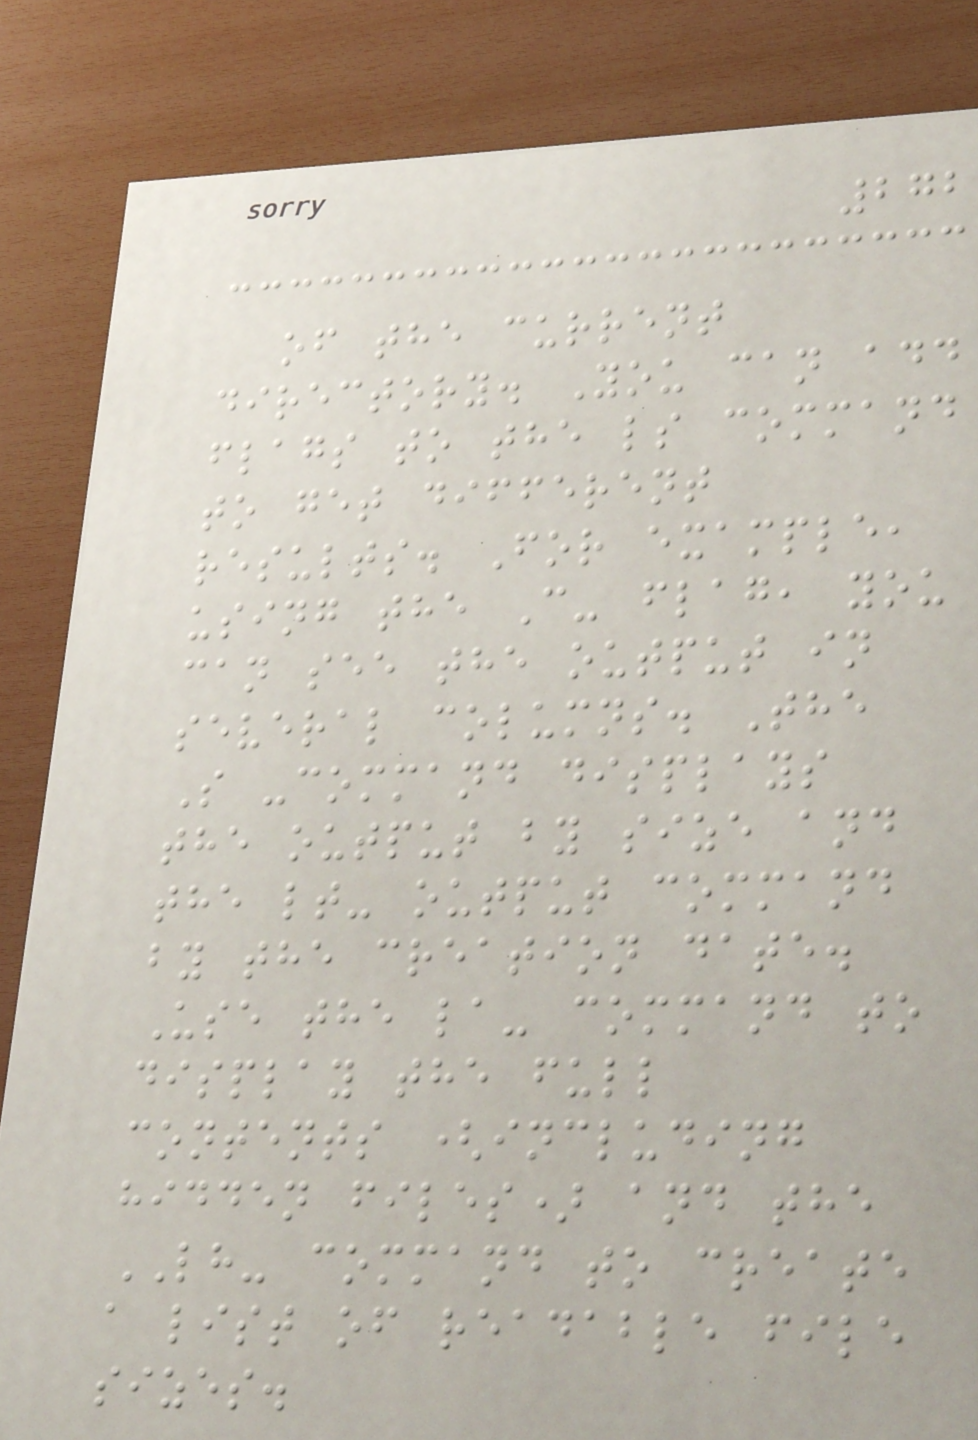272
of the current
directory. You can add
flags to the ls command
to get different
results. For example,
using the C- flag, you
can see the output in
several columns. The
S -command displays
the output by size and
the lt- output command
by the creation date.
Use the la- command to
display the full
contents (including
hidden files) and the
LH- command to create
a list of readable file
sizes.
